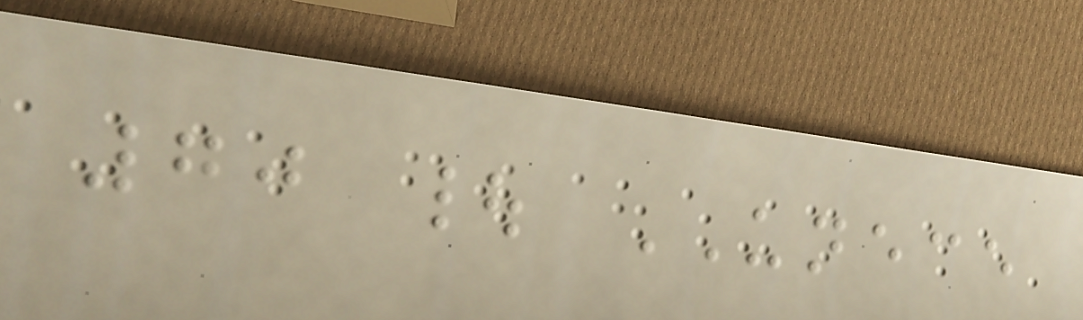70 | UNECE
